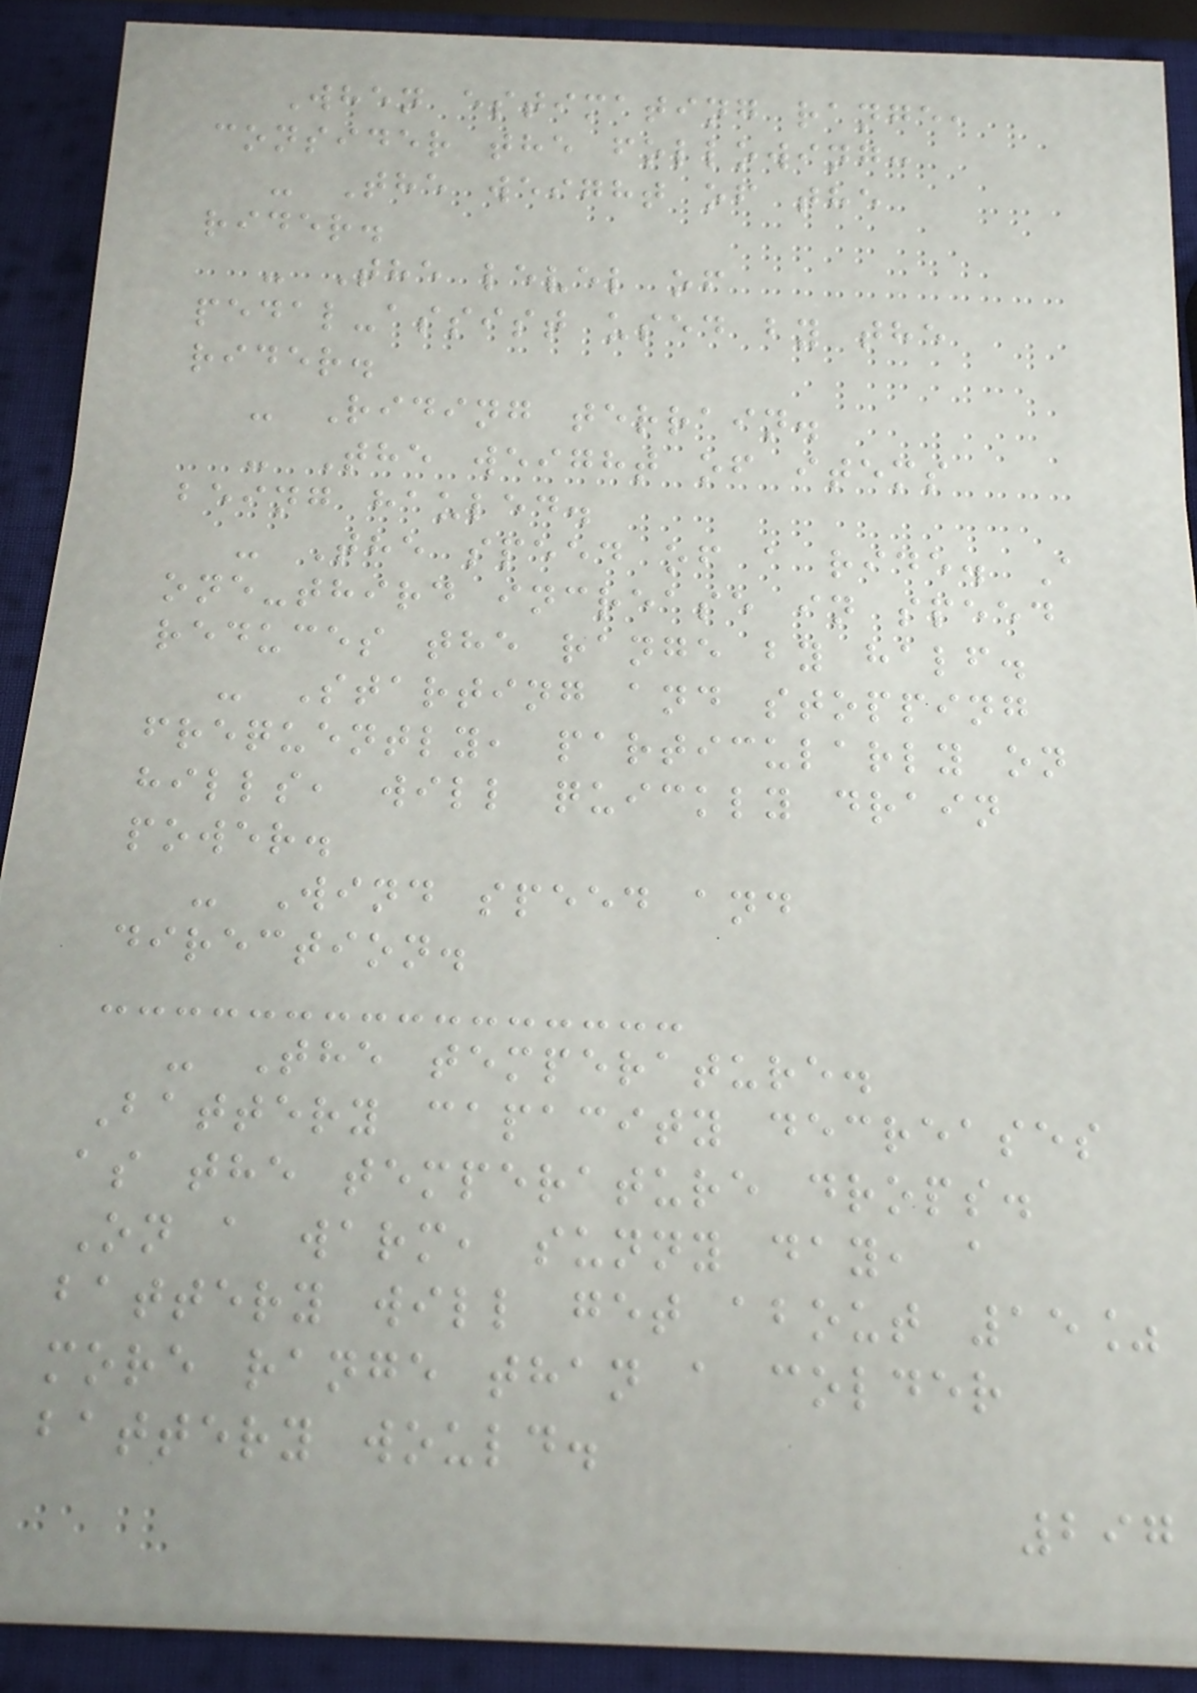When estimating range,
consider the following:
- The weight of the
rider.
- The level of
pedal-assist used by the
rider.
- Riding terrain.
- The weight of items
being hauled.
- The speed of a ride. A
one-third increase in speed
reduces the range by half.
- Starting and stopping
frequently, particularly on
hills, will quickly drain
power.
- Wind speed and
direction.
- The temperature.
Battery capacity decreases
as the temperature drops.
On a warm, sunny day, a
battery will get about 15%
more range than a colder
battery would.
297
